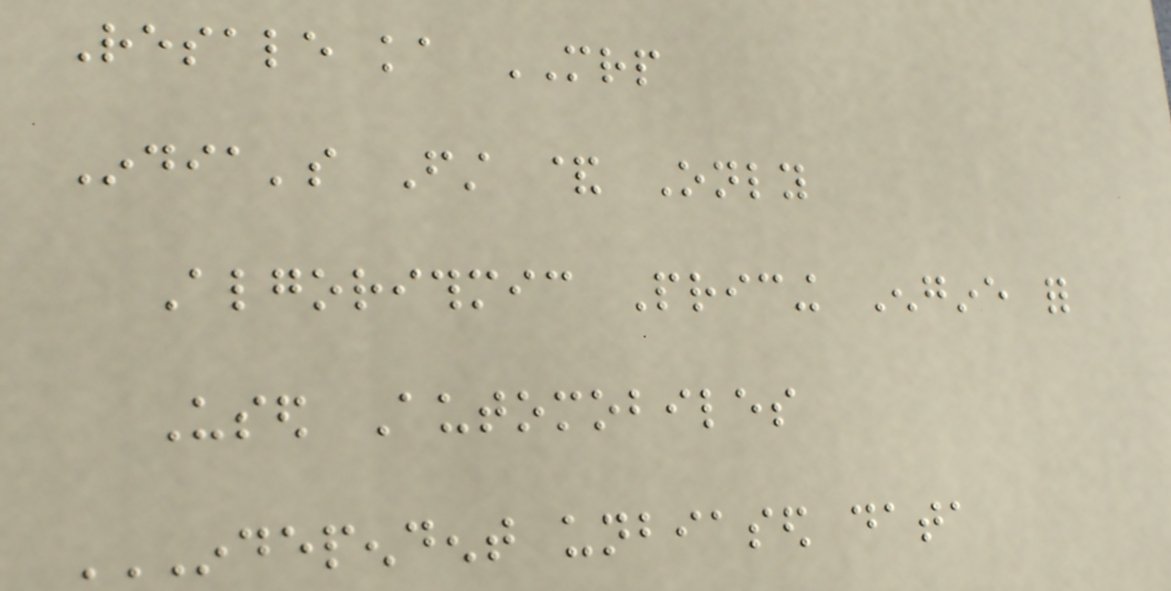Resale ka MRP
India's First & Only
Algorithmic Pricing Engine for
Used Automobiles
INDEPENDENT UNBIASED DATA
